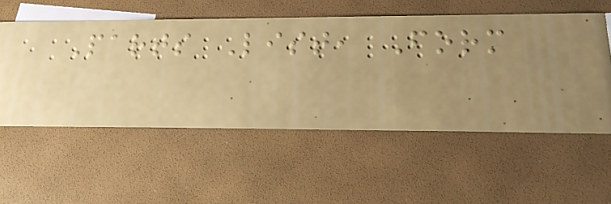Parts List, Form
